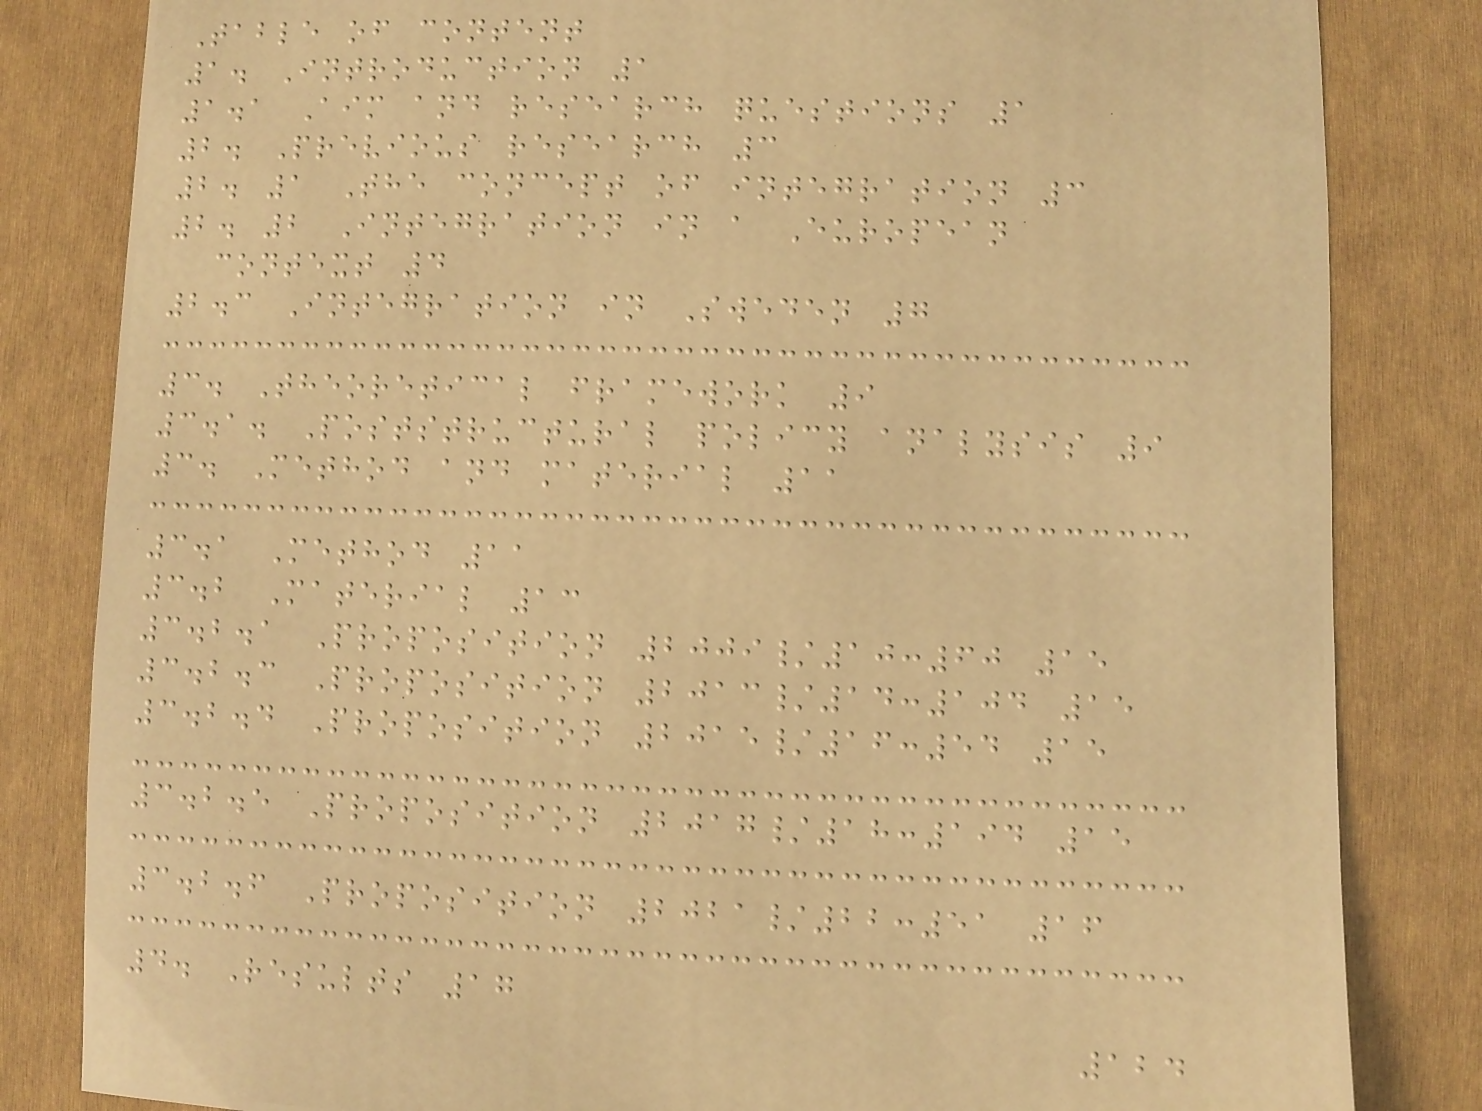Table of content
1. Introduction 1
1.1 Aim and research questions 1
2. Previous research 3
2. 1 The concept of integration 3
2. 2 Integration in a European
context 4
2.3 Integration in Sweden 7
3. Theoretical framework 9
3.1. Poststructural policy analysis 9
3. Method and material 11
3.1 Method 11
3.2 Material 13
3.2.1 Proposition 2009/10:60 15
3.2.3 Proposition 2013/14:104 15
3.2.4 Proposition 2015/16:54 15
3.2.5 Proposition 2017/18:194 15
3.2.6 Proposition 2021/22:51 16
4. Results 17
124
